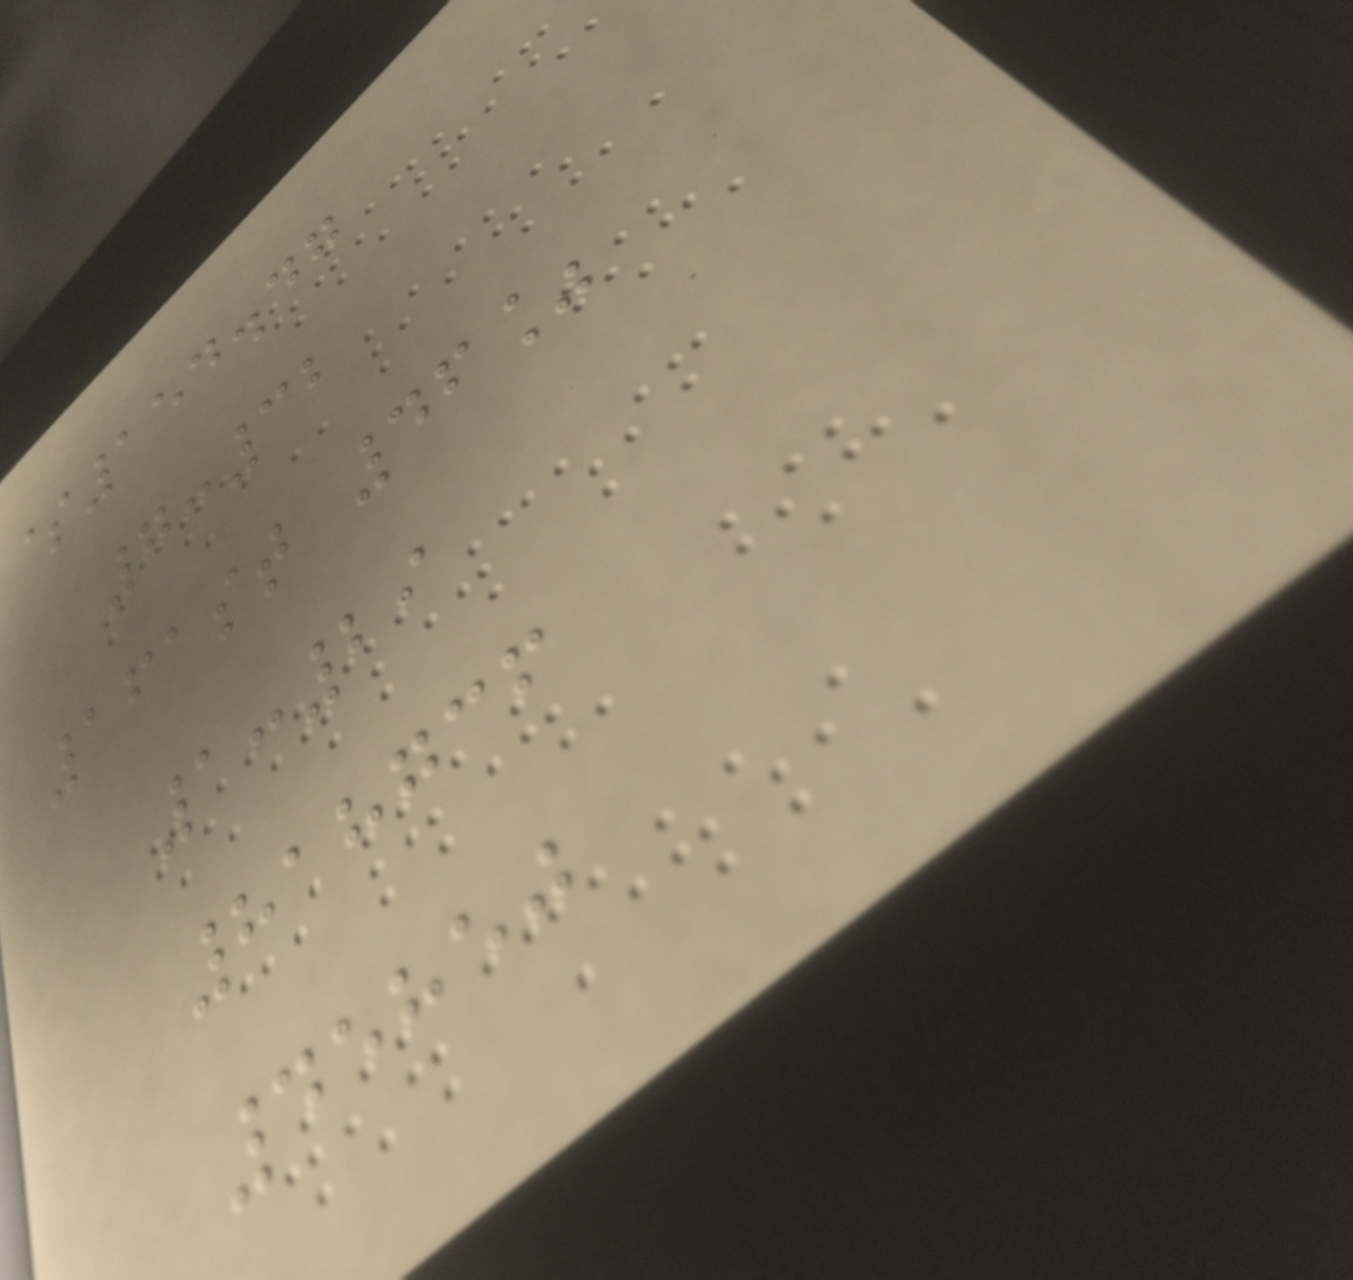$154.47
7:32
161st 46%
1:29
818736
45850
